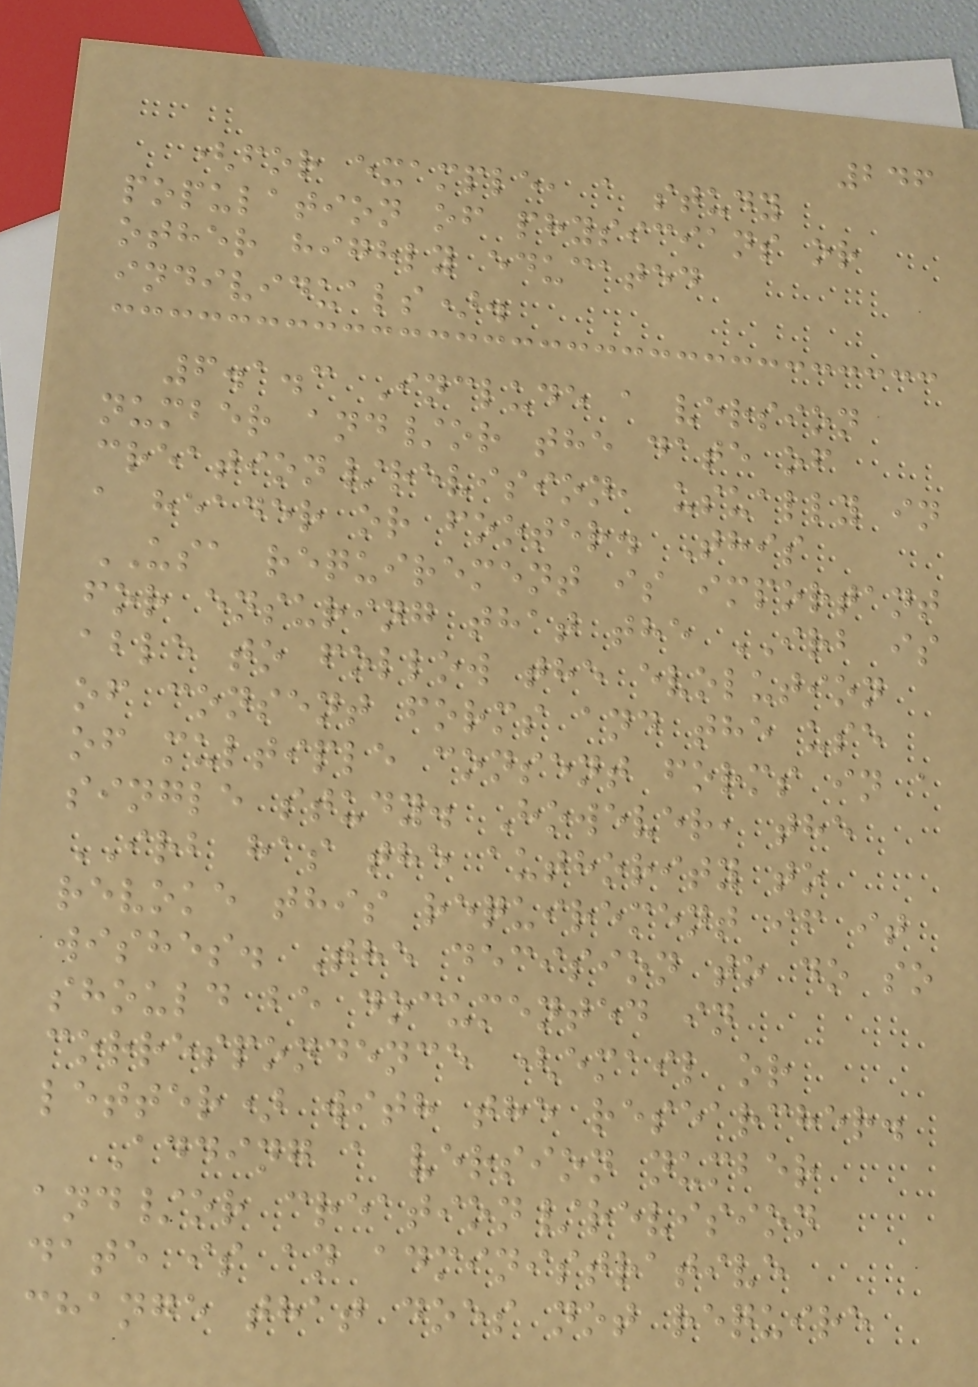246
(for example, a study
population of physicians or
other highly educated
individuals).
6.1.3 Include a version
number and/or the date of
creation/revision, usually in
a header or footer. This
USA requirement is important
for ensuring that the IRB is
able to follow the evolution
of consent forms and the use
of multiple consent forms in a
single study. However, the
IRB has the authority to
revoke this requirement if it
wishes. The decision to do so
should be documented in
correspondence (email or
letter) with the researcher.
Adding a version number
and/or creation/revision
date is an administrative
change that does not require
